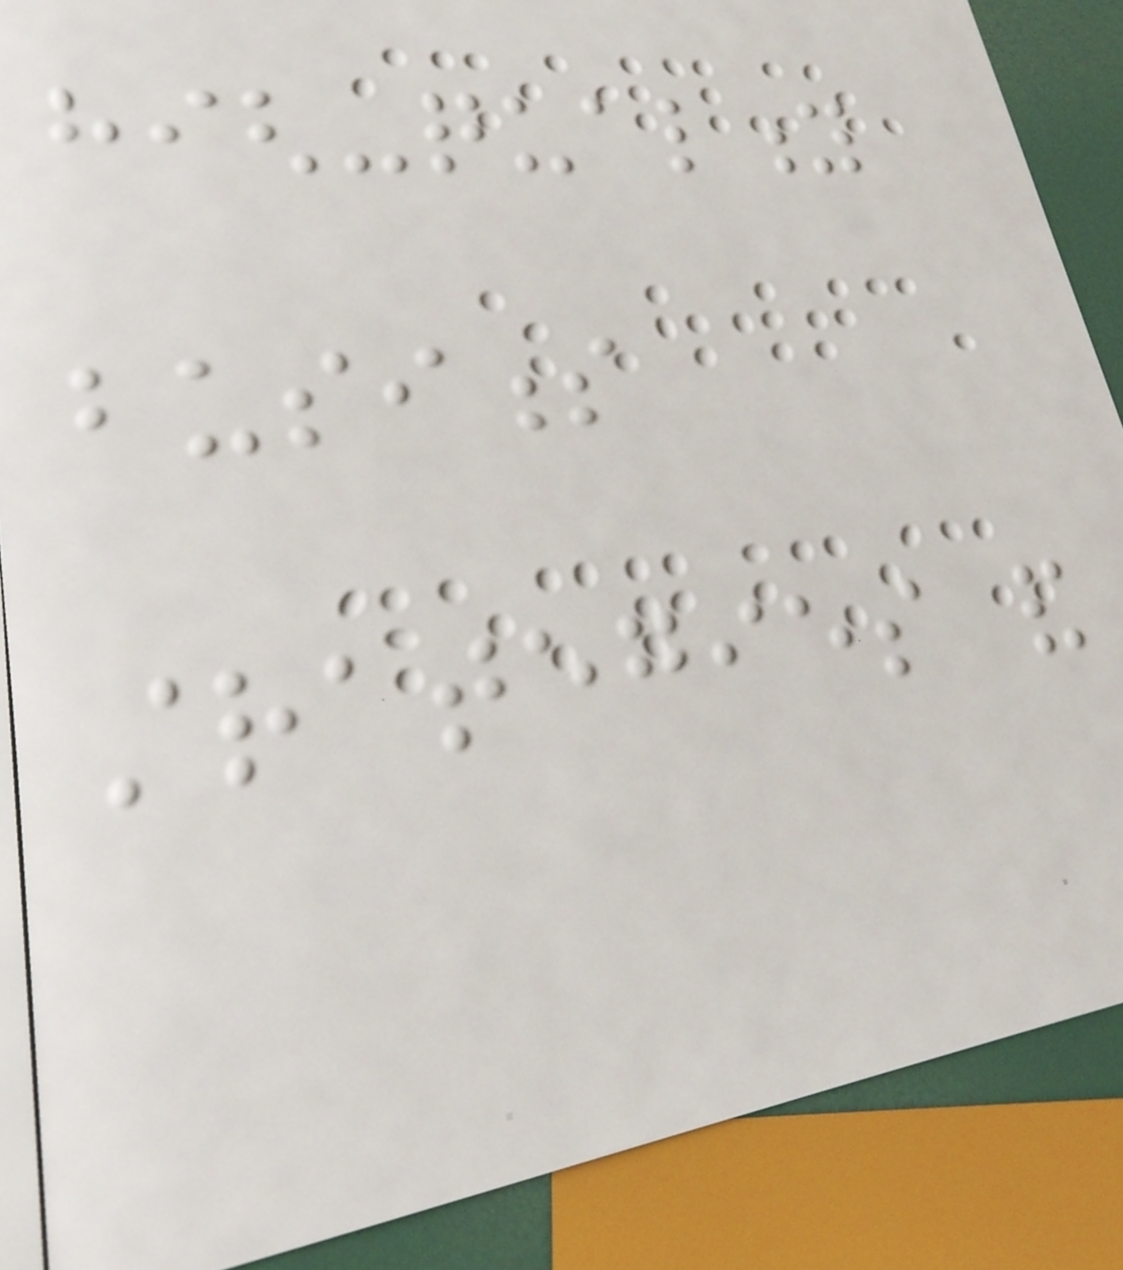high-quality
business
strategies and
